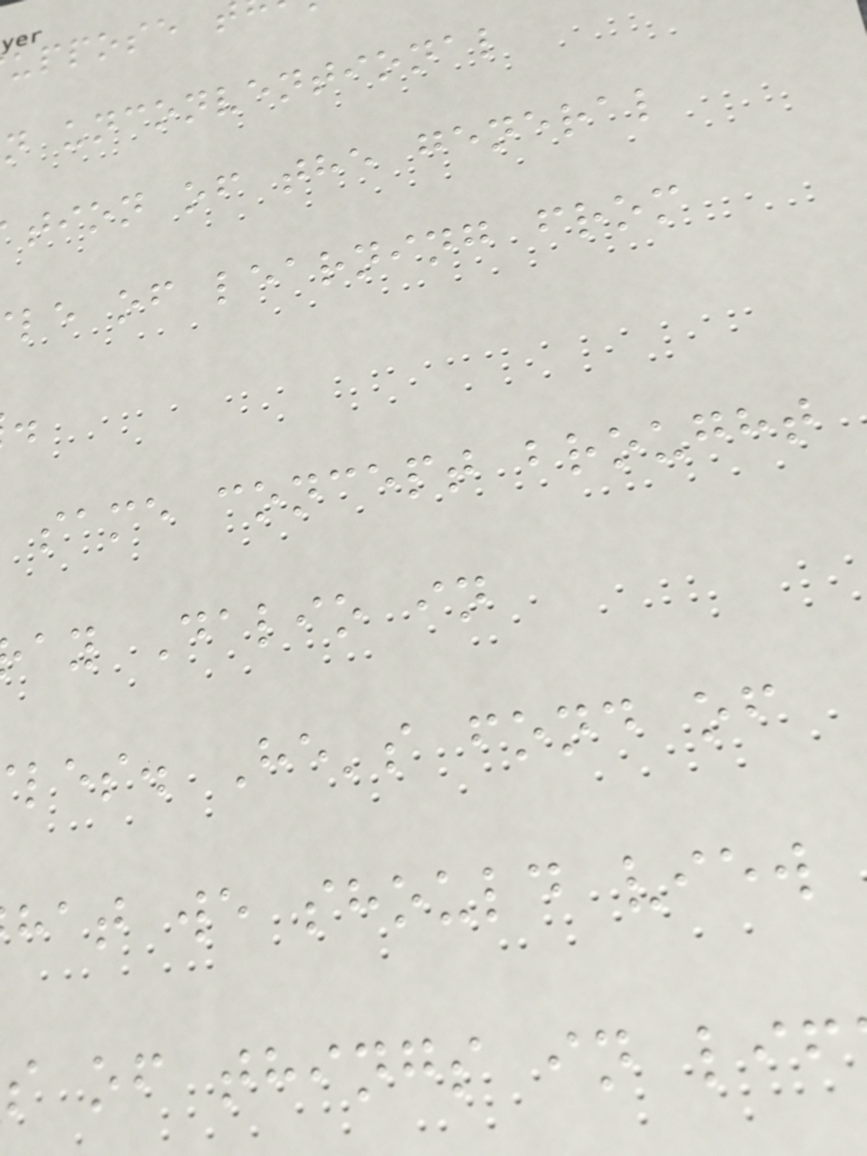n unconventional
tion of the general
le of learning from
same concept brought
ay Dalio in
les. He's fond of
hat we should view
s of things in lif
